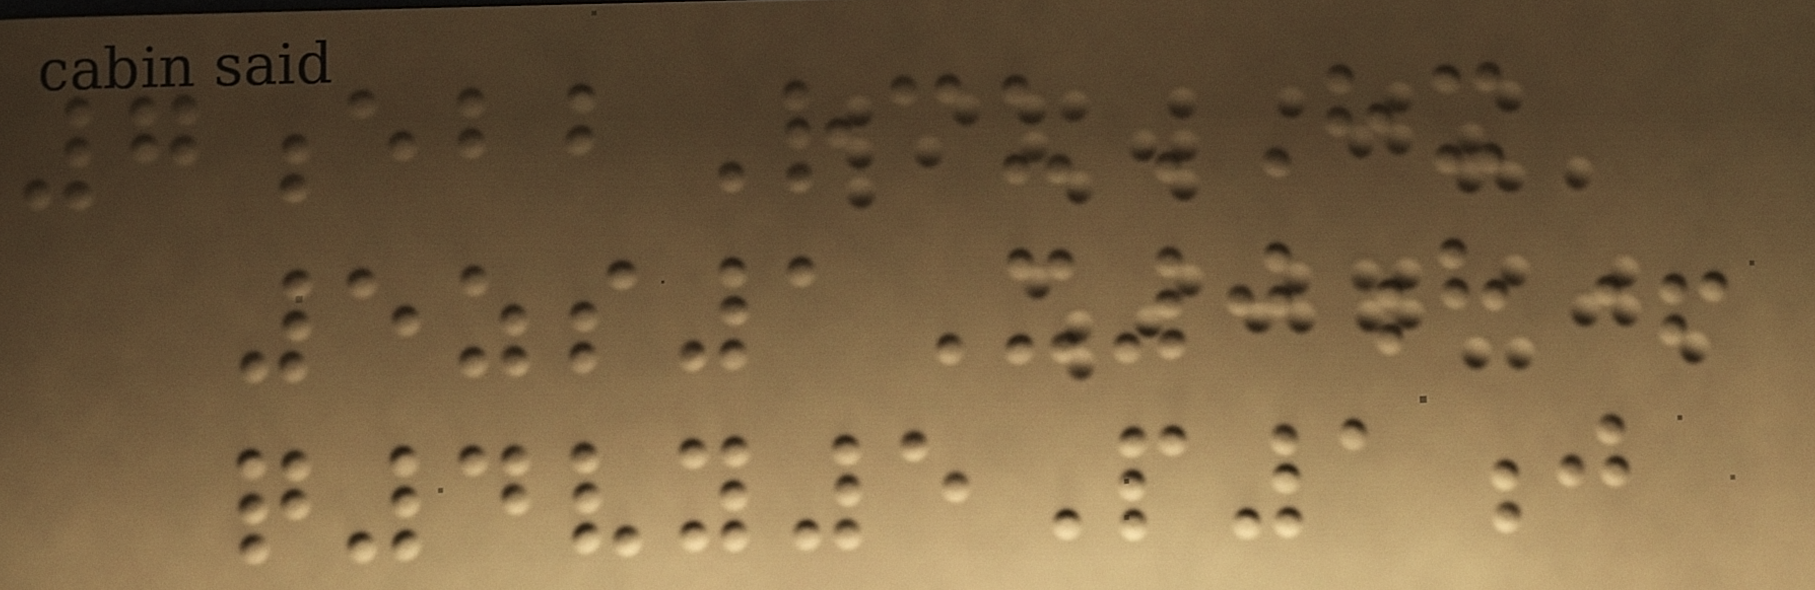7ebbRcuHX
5zs1X0h+
q4vy5P1j
